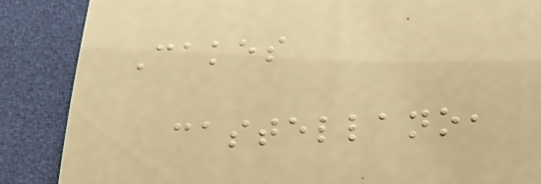Cakes
castellano,
